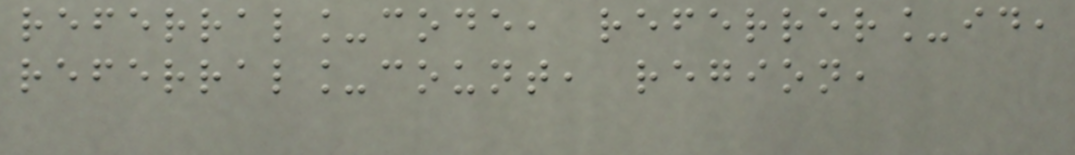referral_code, referrer_id,
referral_count, region,
